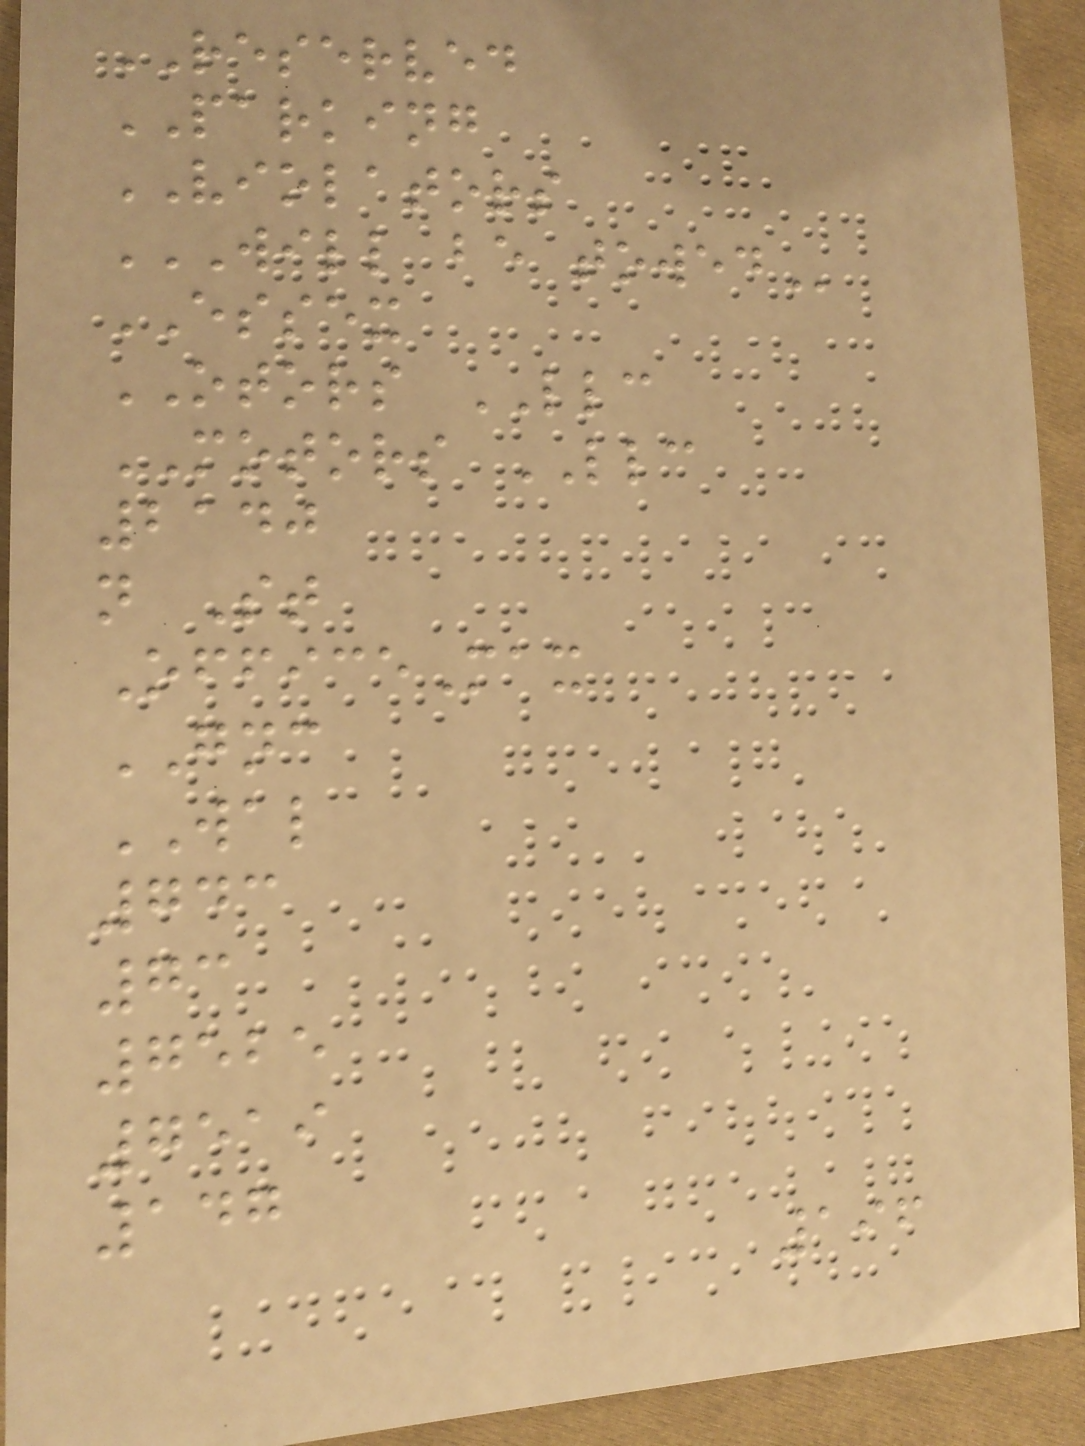RESERVED
PARKING
VIOLATORS
WILL BE TOWED
ESSEX
OTORS LLC
MOTORS LLC
2140
n St
OfficeMax
GNC
WAL
743
73
7525
7519
147
196
